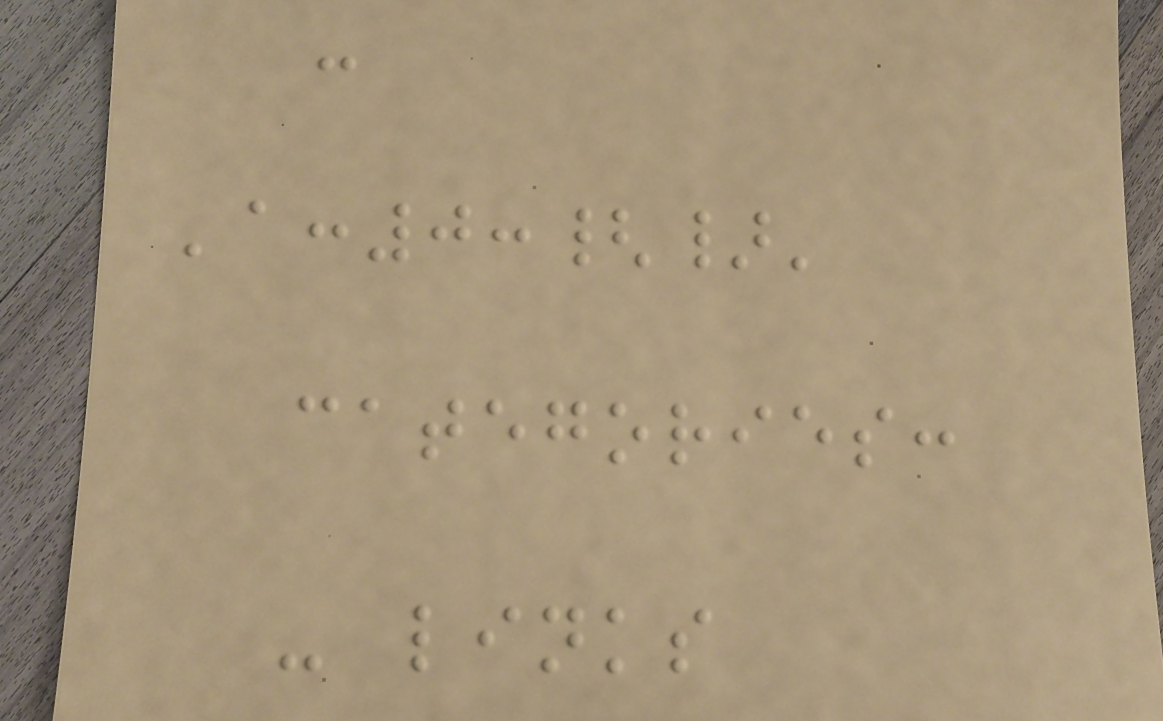-
'a:0:{}'
categories:
- links
